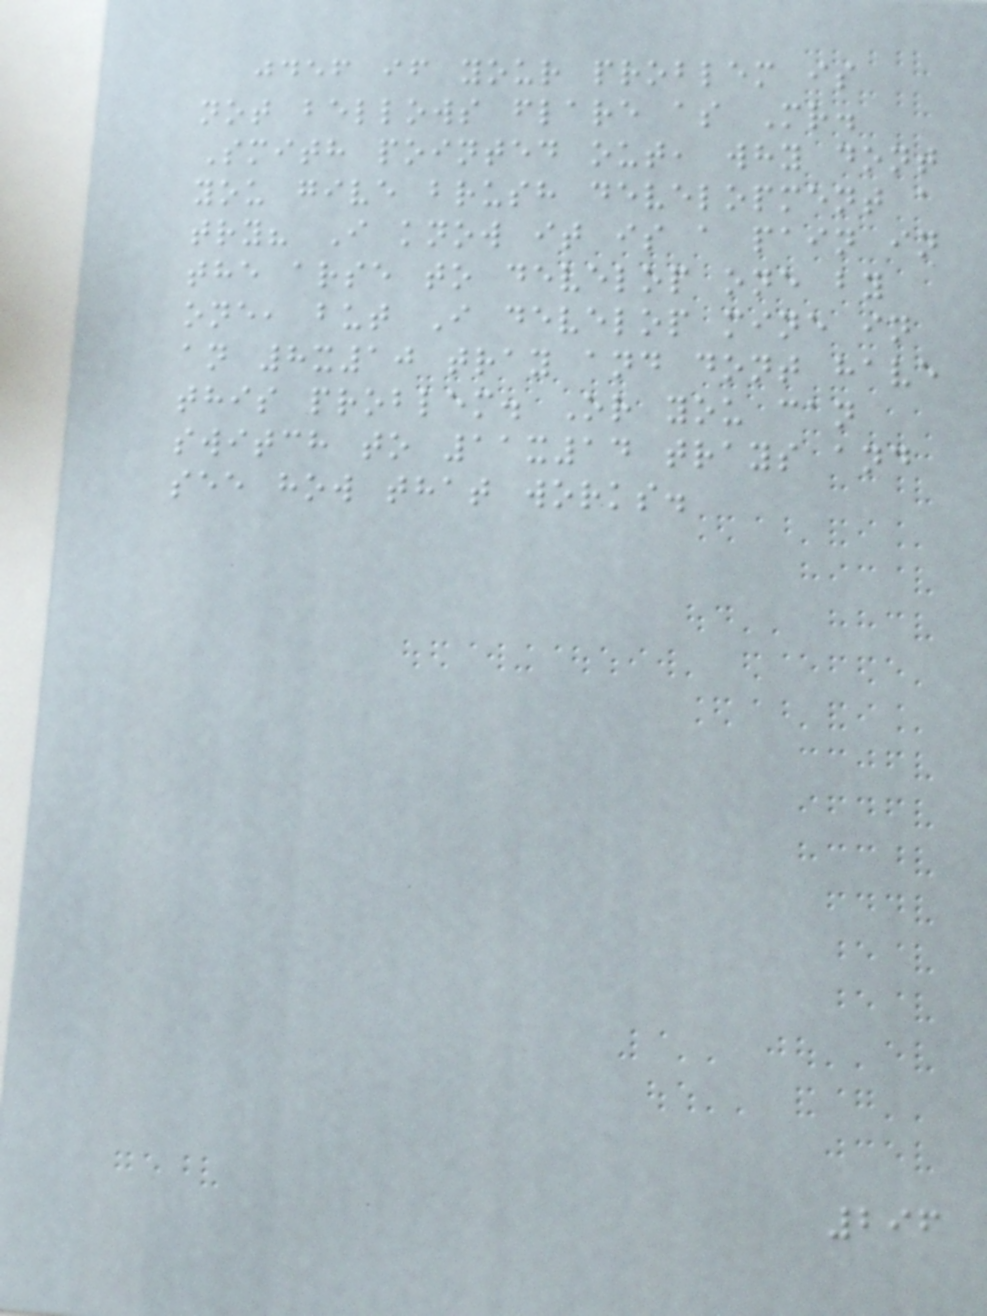jdef if your problem is
not bellows flare as Mr.
Smith pointed out, why dont
you give brush development a
try? I know it is a pain in
the arse to develop one by
one, but I develop mine in
an 8x10 tray and dont have
this problem. Or you can
switch to 11x14 trays and
see how that works.
296
